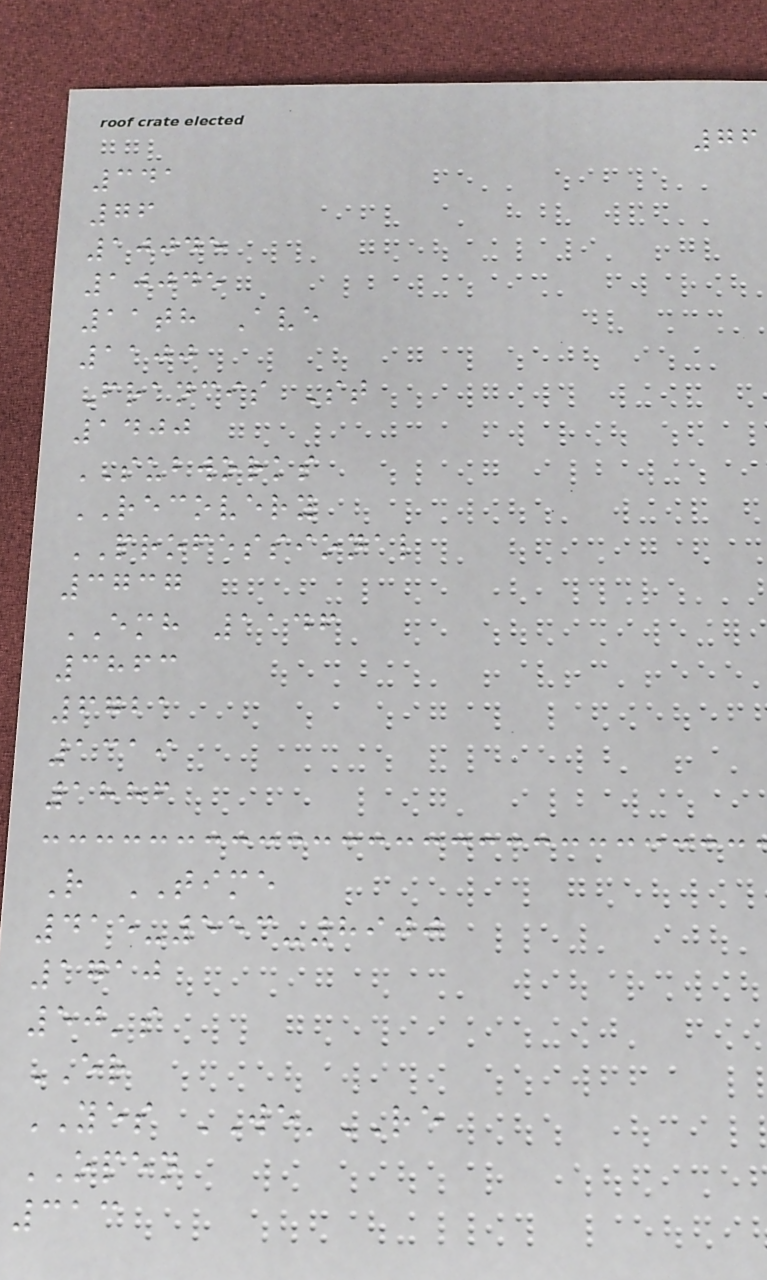76
341
76
10045
10045
11th Ave
1100
Francis St
1400
SUBWORKS
RECOVERY
PROFESSIONAL
3737
EMH 1146
3863
6721
1319
1886
R TIME
415-553-8900
1710
50's
ER
YES WE'RE
OPEN
313
